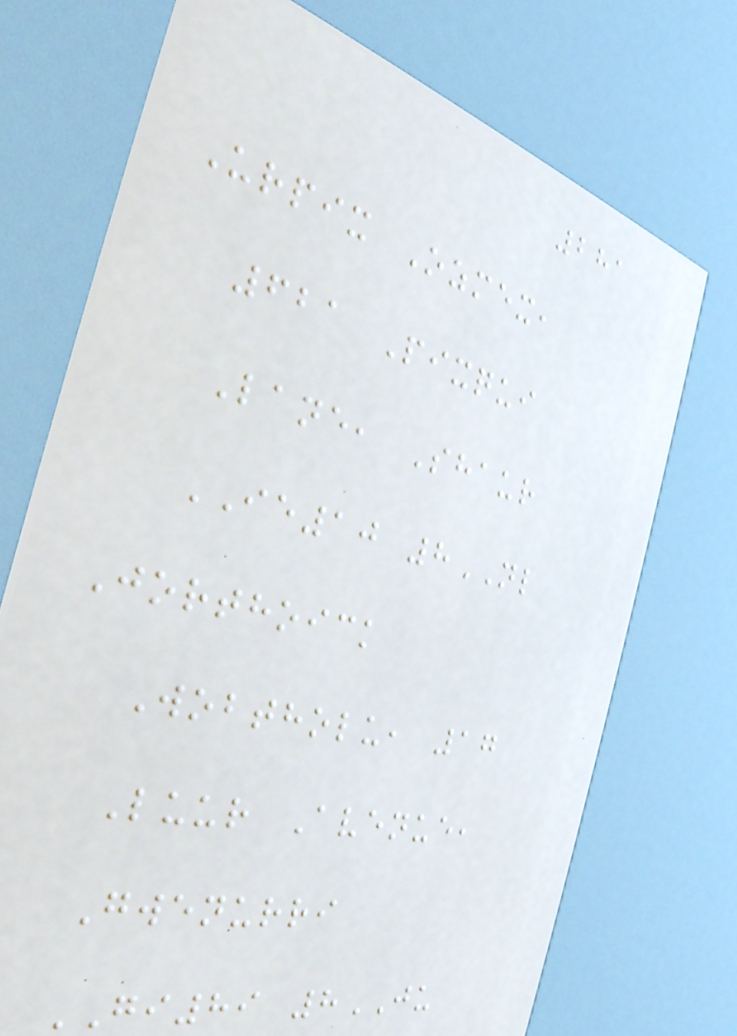281
Urpix Ozmex,
621 Pixqui
Lane, Shaur
IE10 8NL
Jorthoick
Wobtholu, 17
Luur Avenue,
Gwenurri
GI89 8JU
